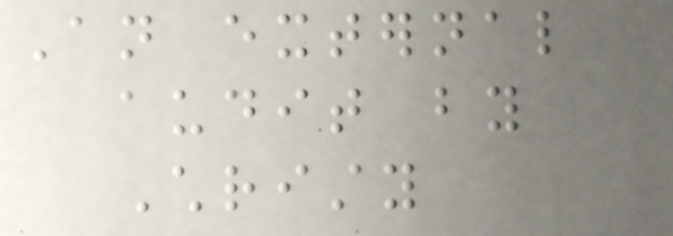An external
audit by
Christy
